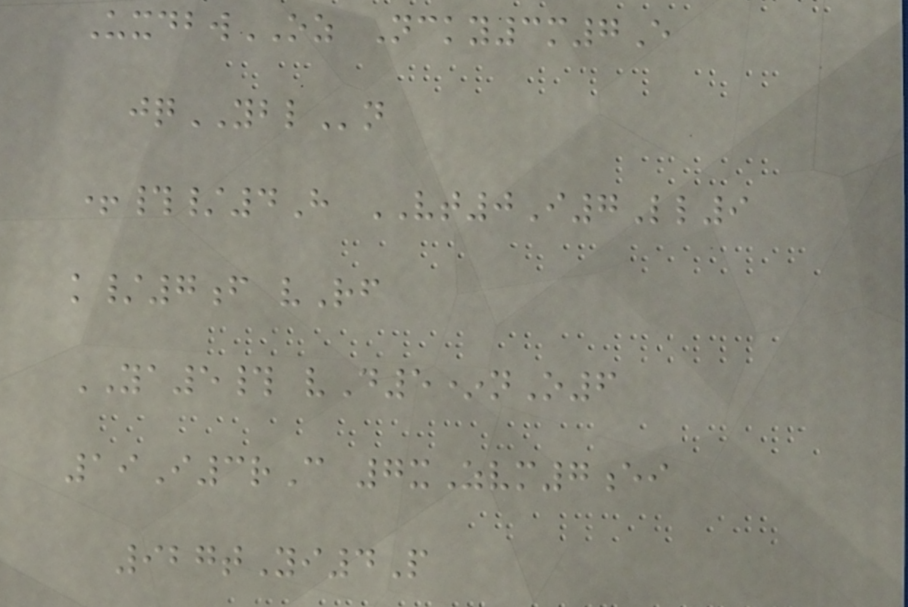UxdbwOZ Ncky3m7E
jqYBLn
+#/4H VT0I7Ll9
k/7f vRf
YA5# vD5*nO6
19I3rC 7xZvm7ei
927tYi4P
